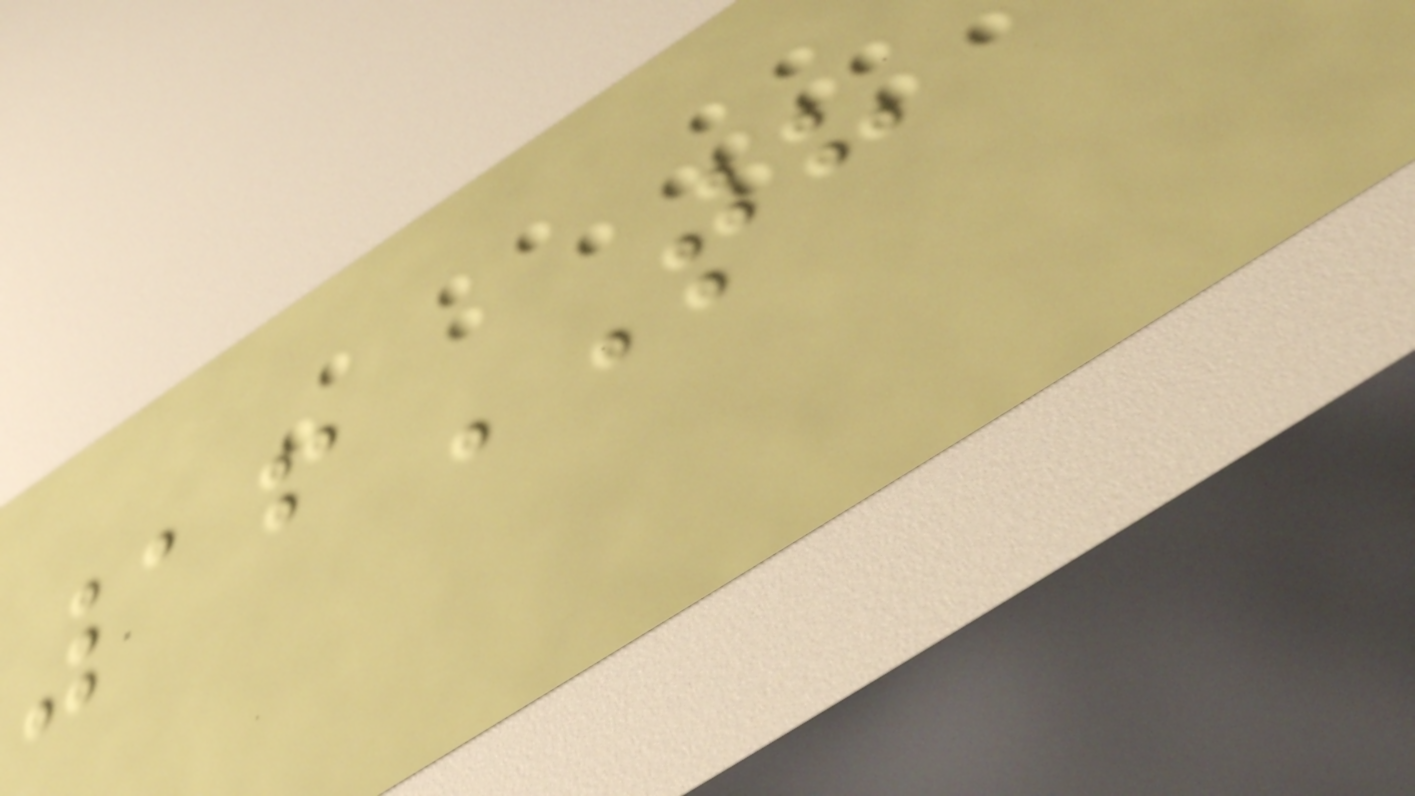16TH
